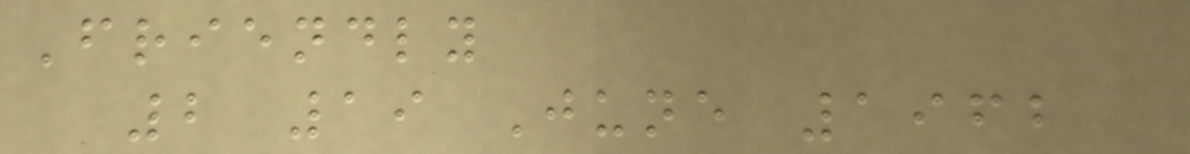Friendly
2 19 June 1962
